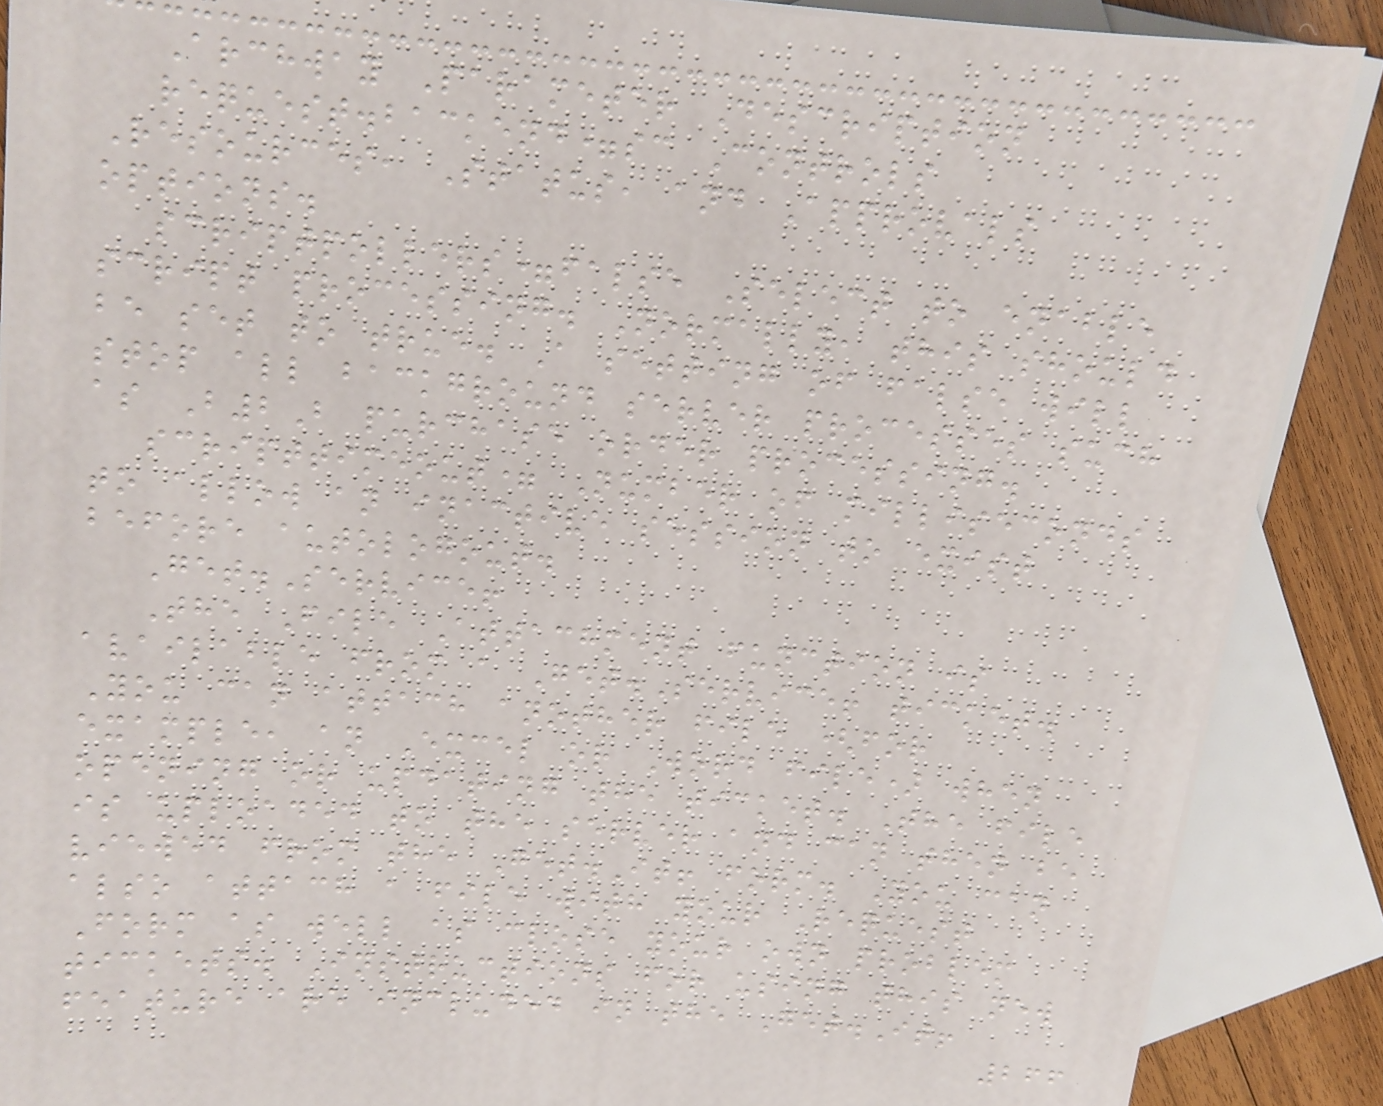Archway Parameter Description
request.backend=sc Controls
Resources, Status, and Approvals
options.
scriptpollers=false Select to enable
script processing. Normally, this should
be set to true. A setting of false will
stop all background server processes such
as B2B purchase order processing.
scripttimeout= Number of milliseconds
to allow an inactive session to exist
before autologout.
Get.Service!
The File Attachment function is
available from a Get.Service! ticket.
You can attach another file (for
example, an Excel or Word file) when
opening or updating the ticket. The file
is uploaded to the server and can then be
viewed from the Get.It! form. You can
also attach a file with your Request
Form as well as close your own problem
tickets. Instructions for using this new
feature are included in the Get.It!
266
